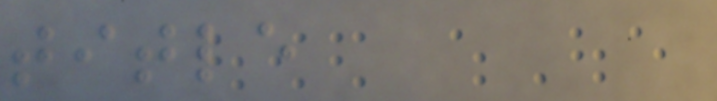title
